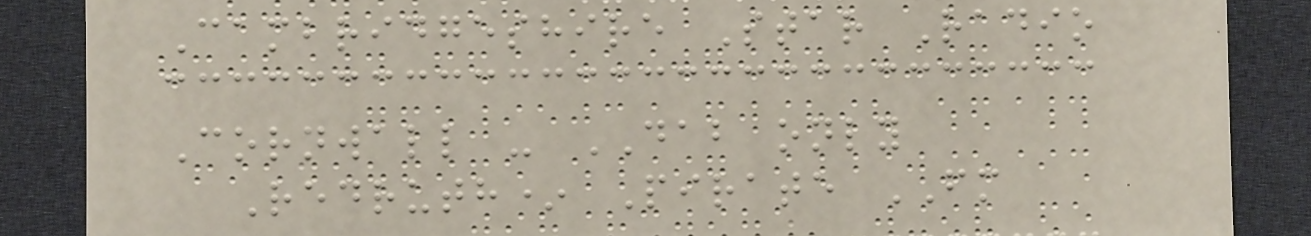Cambridgeshire Star Radio
Cornwall - DAB only
Redruth* Pirate FM
